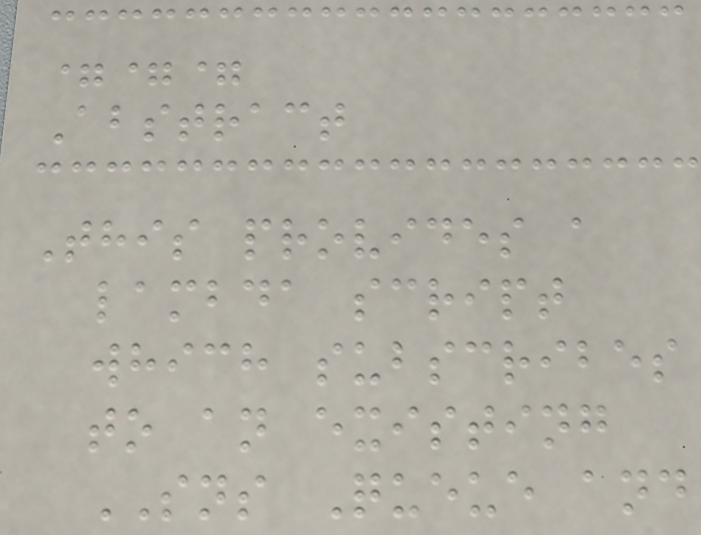===
Abstract
This provides a
lambda script
which subscribes
to an existing
SNS Queue and
